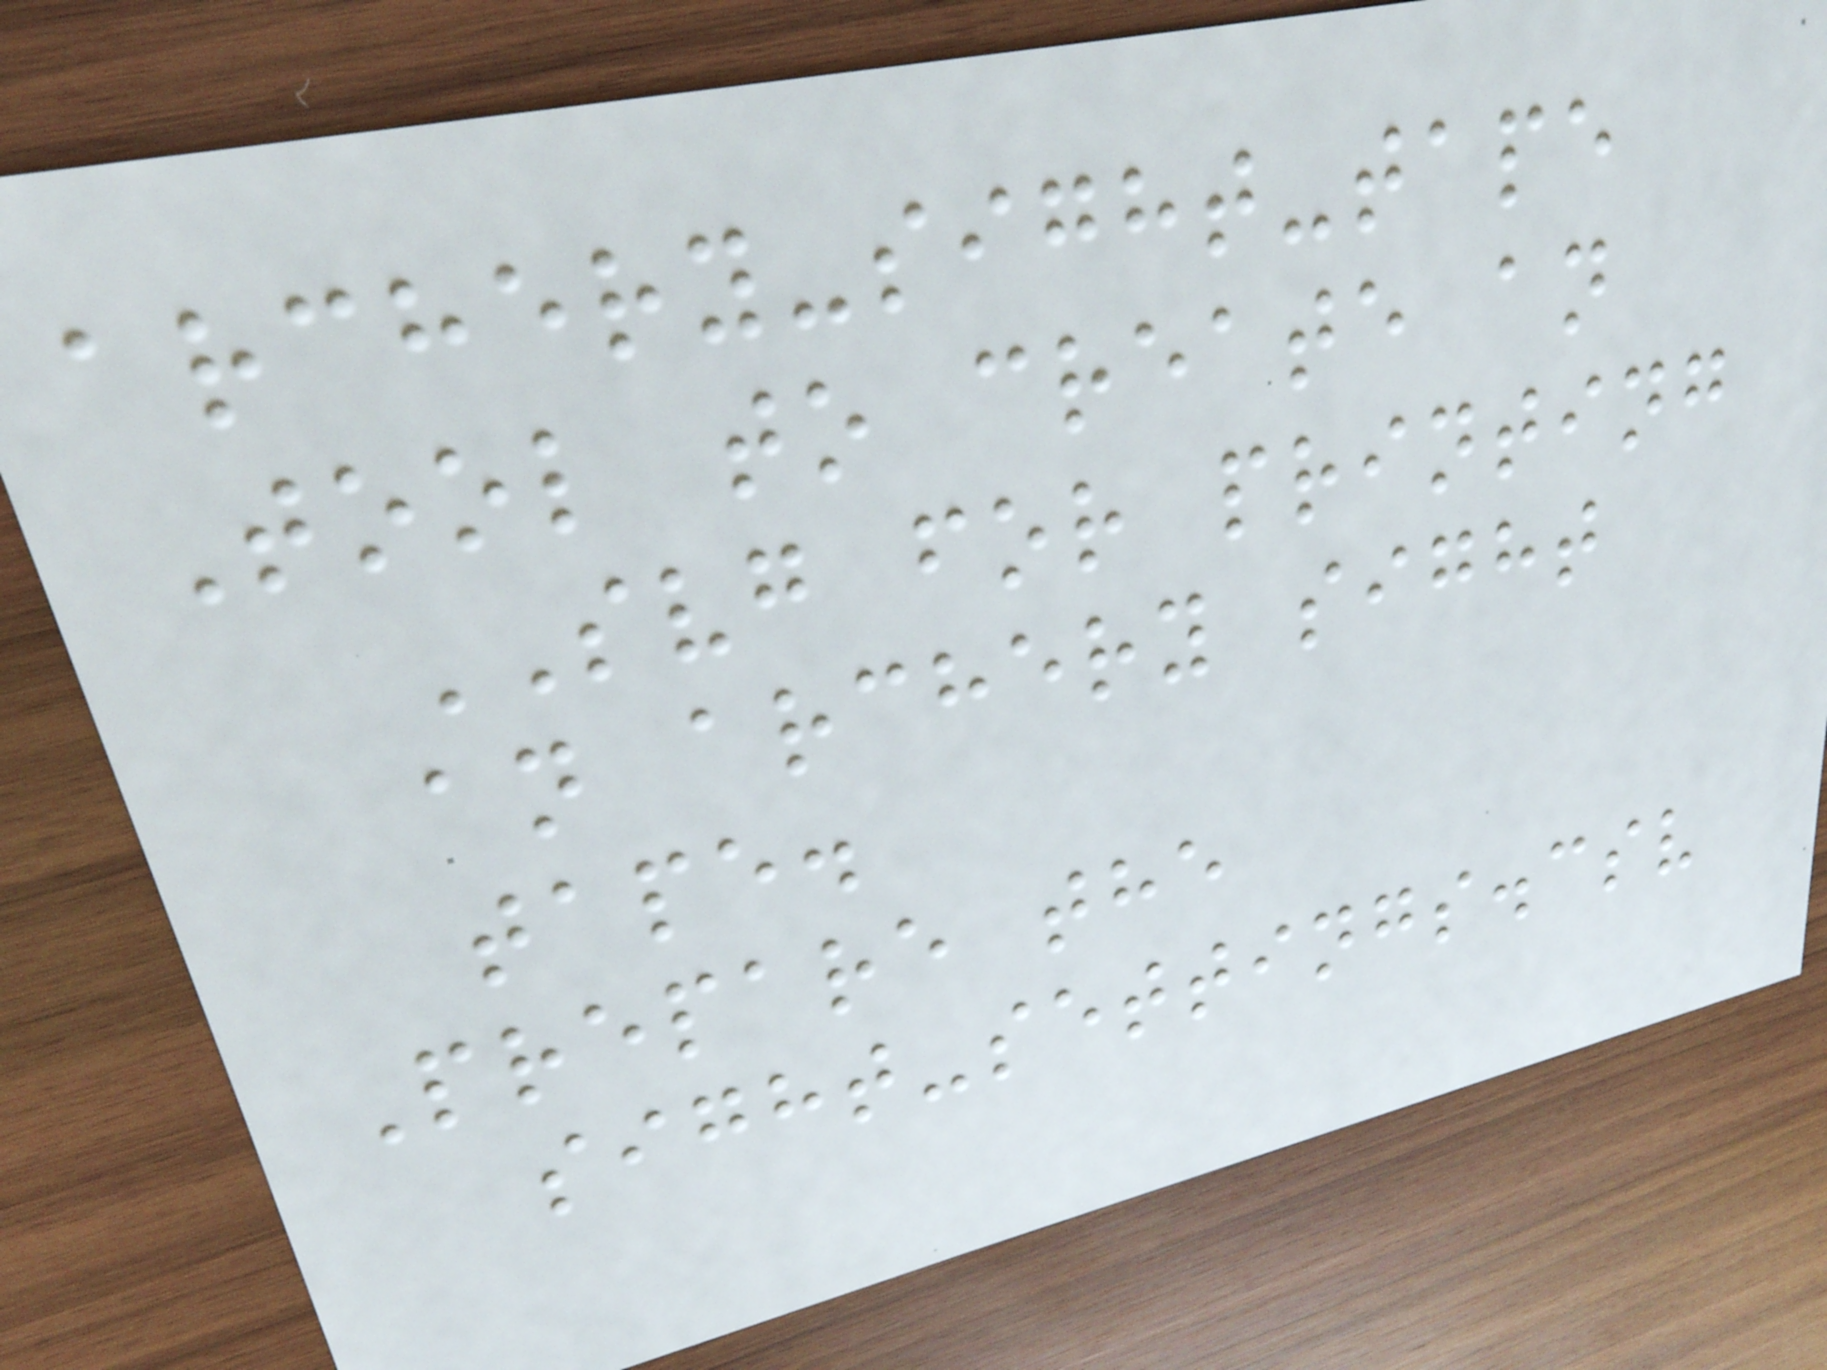archery-sight-tape
Tool to create an
SVG for printing
an archery sight
tape.
Prepare the
sight-settings.csv
